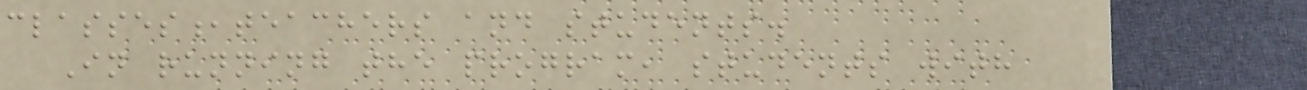classes,teachers and students.
In running the program, students with
